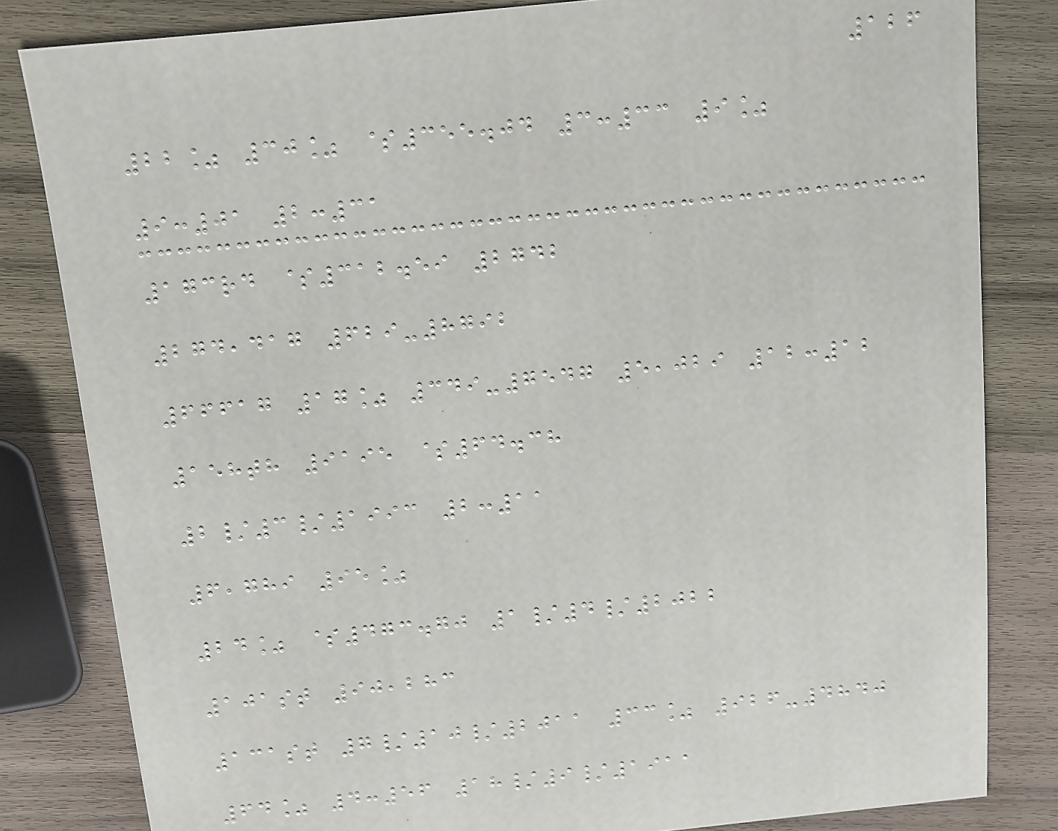126
22% 30% $355.04 3:33 9%
9:01 2:31
173rd $312.59 2742
274,417 629-8792
66617 17% 349-7547 5,029 12:12
158th 9195 $64.38
2/3/1993 2:11
6,789 95%
24% $473.70 1/4/2022
101st 90,283
131st 7/10/2011 33% 926-4840
64% 4:56 18/9/1911
